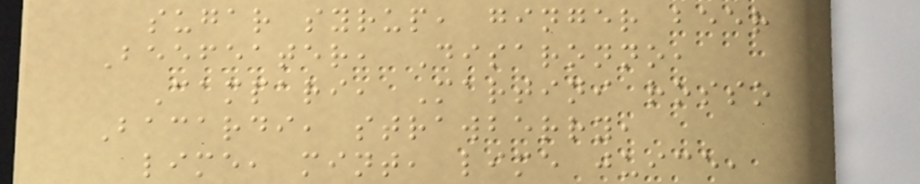sugar syrup, ginger beer
Beefeater, Disaronno,
Campari, Martini rosso
Bacardi, strawberry,
lime, mint, lime juice,
